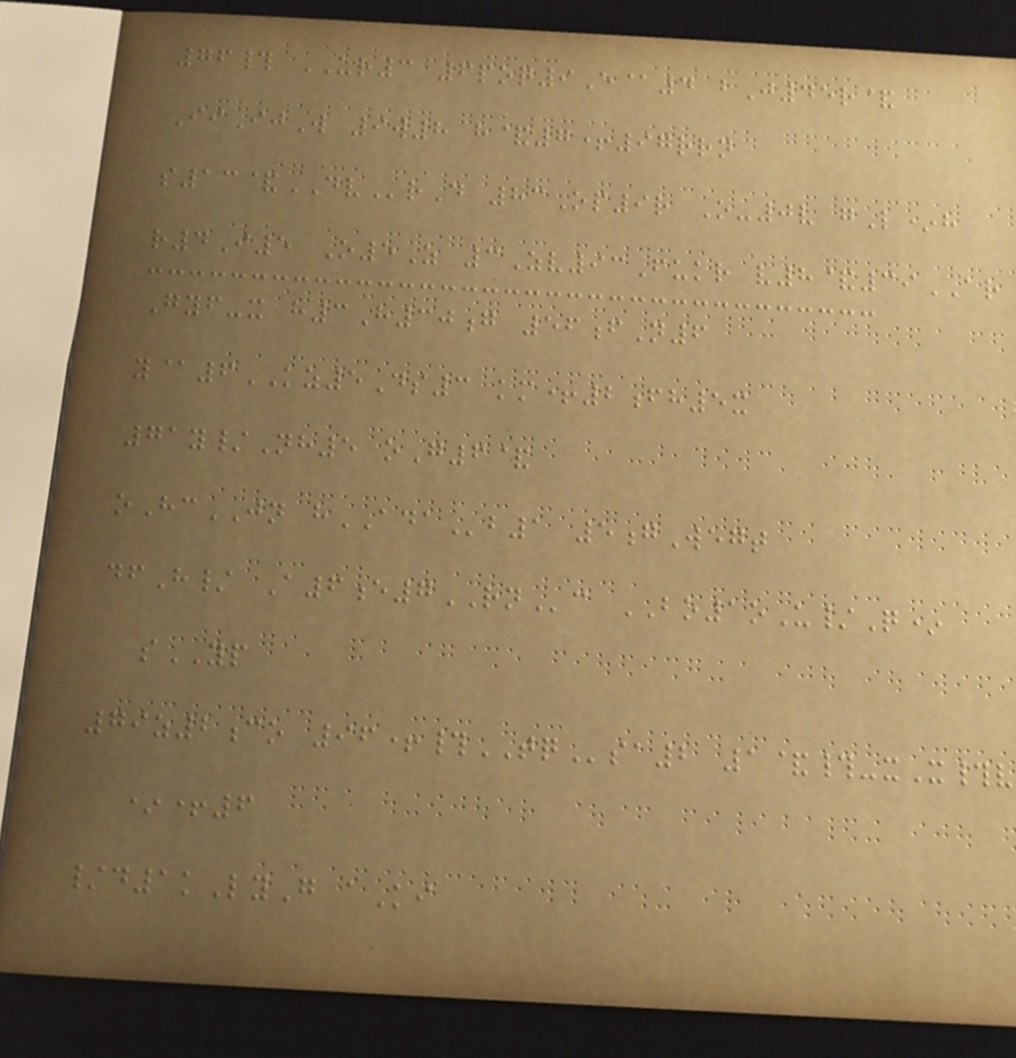76# UR3 6poq9E@4 bJ45r&
IiIjW 9w8 h&7+97rrn
s13&DVrD 83Op9r O-0v gL*h
r4I5 O5Z 3Zv93Fukr v8&39AR
Gyf-x h3H30g 56fN6
y@6KZ5Ds3 km+2fh5x
71y/Nh5 oG6&
oHcJN hADAb1 5gWegt
dfH/ A6e7RNc BO1oU/Q*
sYP
79z2co 96+#TQsa2 1&#-xX#v
*+6
/d1kLyG aKi
